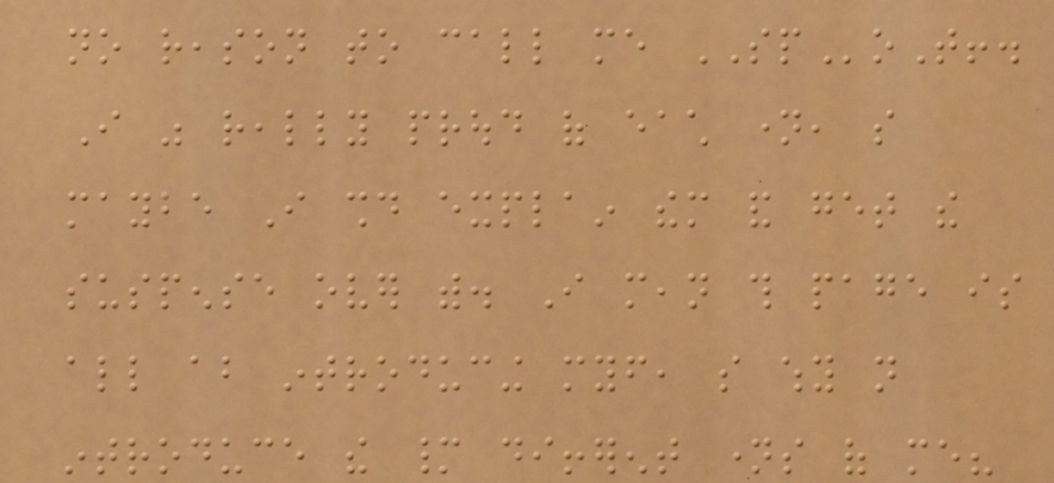no reason to call me SPoT!.
I was really proud of each name, so
maybe I should explain them and get the
suspense over with. I mean this page is
all about introducing myself, so why not
introduce the many different names of me?
